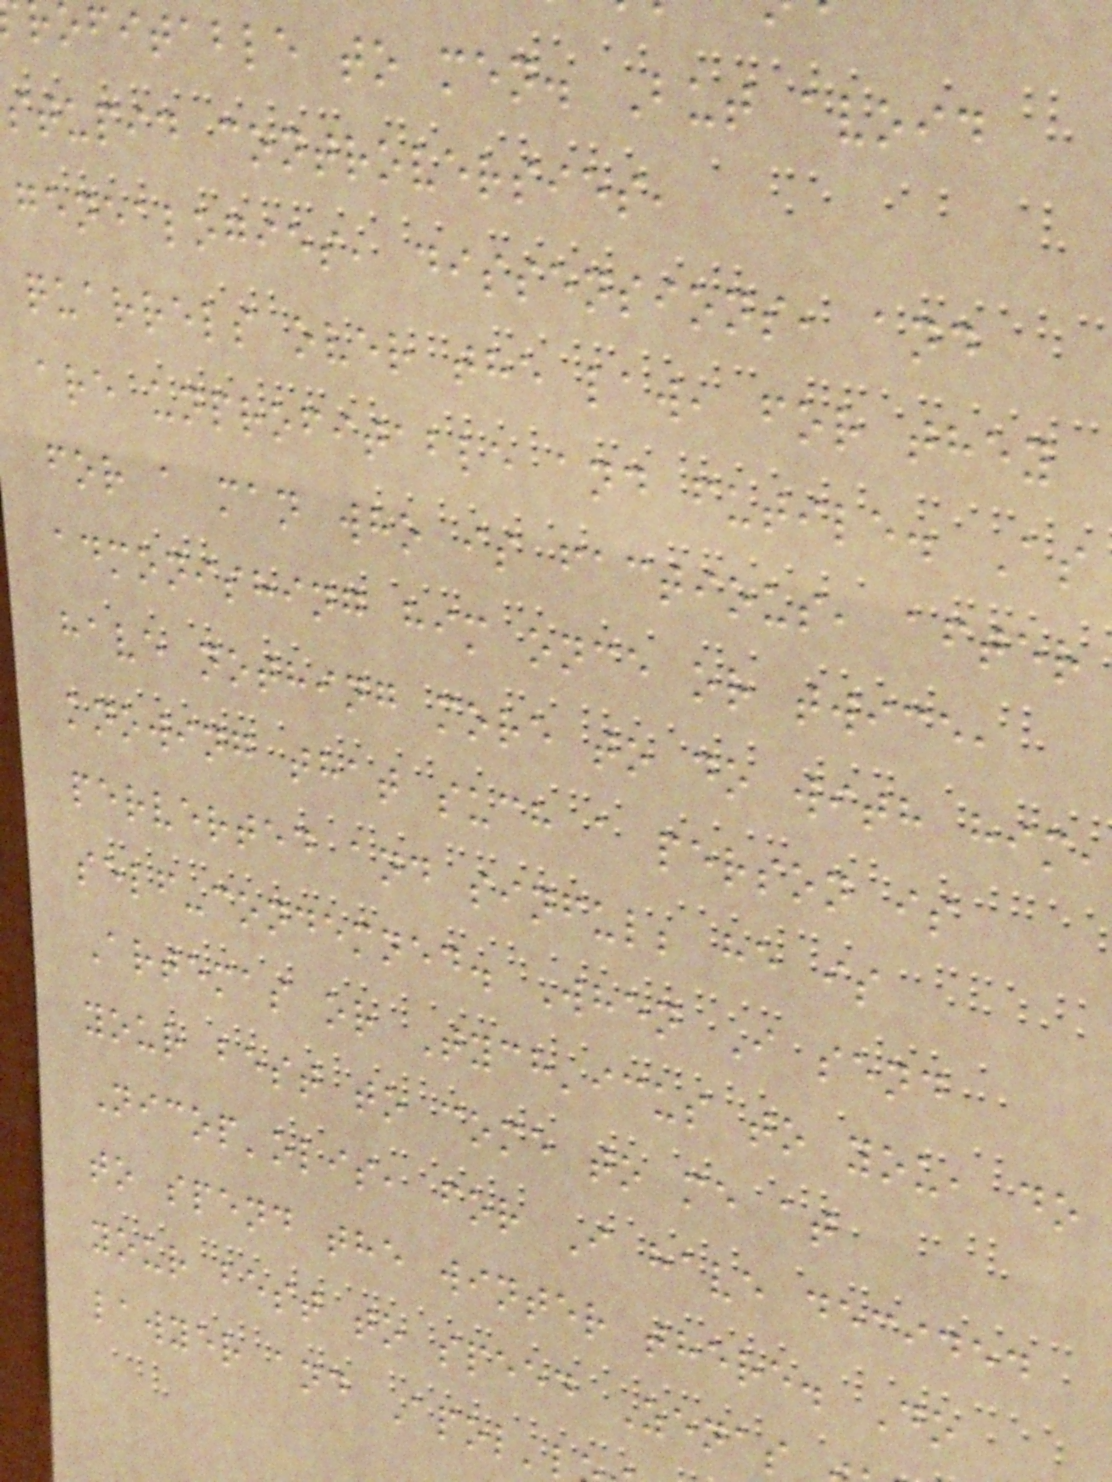ofitable to men. But avoid
stupid controversies,
genealogies, dissensions, and
quarrels over the law, for they
are unprofitable and futile. As
for a man who is factious, after
admonishing him once or twice,
have nothing more to do with him,
knowing that such a person is
perverted and sinful; he is
self-condemned. When I send
Artemas or Tych'icus to you, do
your best to come to me at
Nicop'olis, for I have decided
to spend the winter there. Do
your best to speed Zenas
lawyer and Apol'
